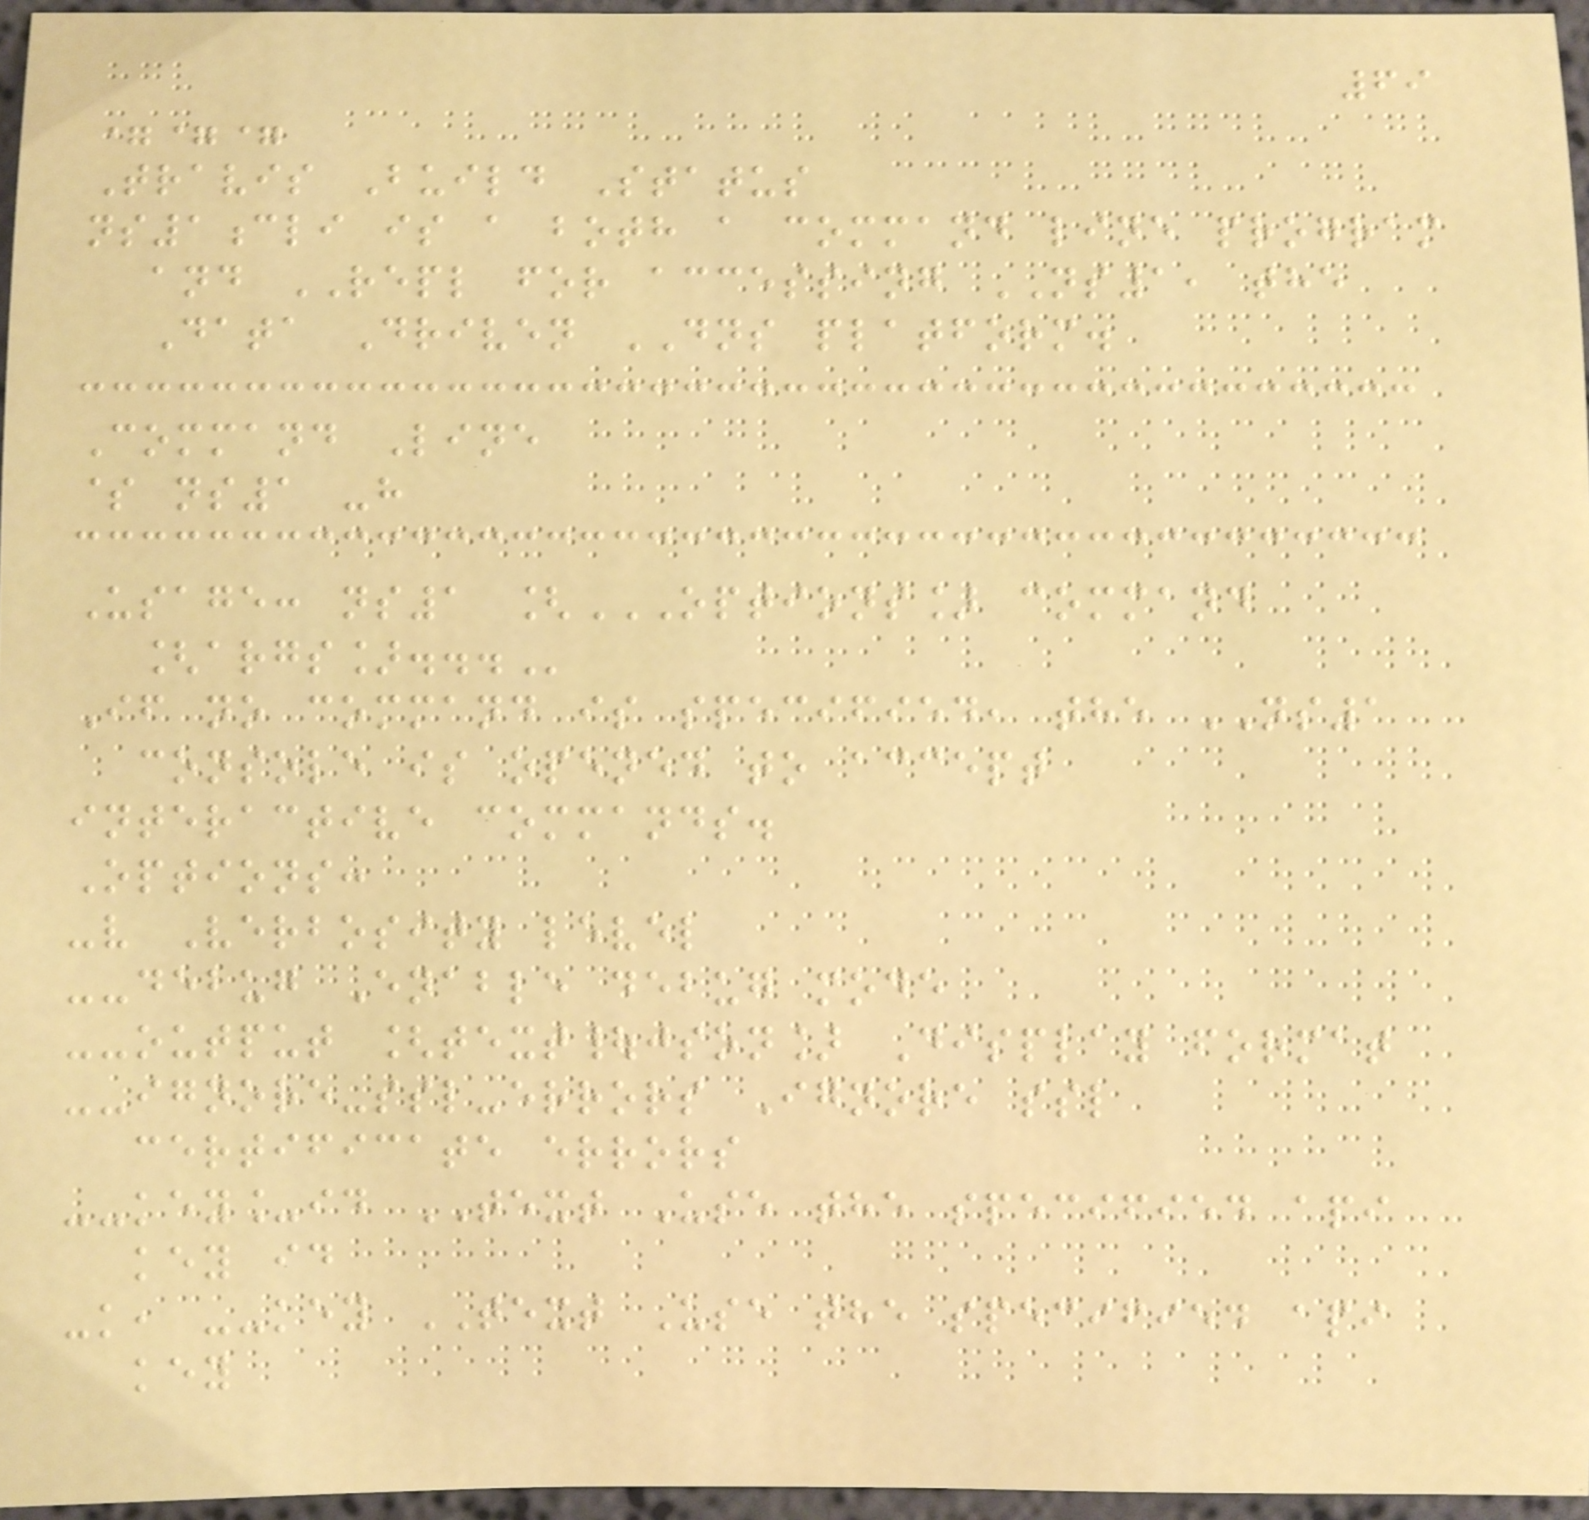69
===
Travis Build Status
ns1cli is a both a command line program
and REPL for accessing NS1, the
Data Driven DNS platform.
Command Line
$ ns1 -h
Usage: ns1 [OPTIONS] COMMAND
[ARGS]...
If no command is specified, the NS1
console is opened to accept
interactive commands.
Options:
-v Verbosity level
--debug Enable debug mode
--output [text|json] Display format
--ignore-ssl-errors Ignore ssl
certificate errors
--key_id TEXT Use the specified api
key id
-k, --key TEXT Use the specified api
key
